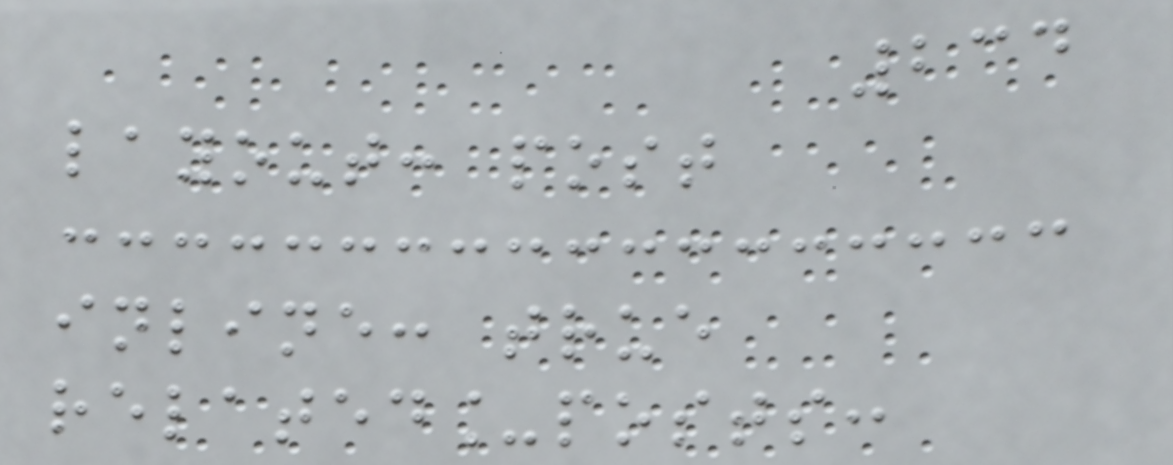234
layout: post
inline: true
related_posts:
